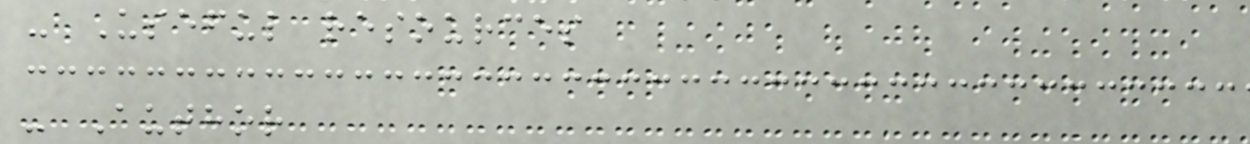- Useful resources
- Author
